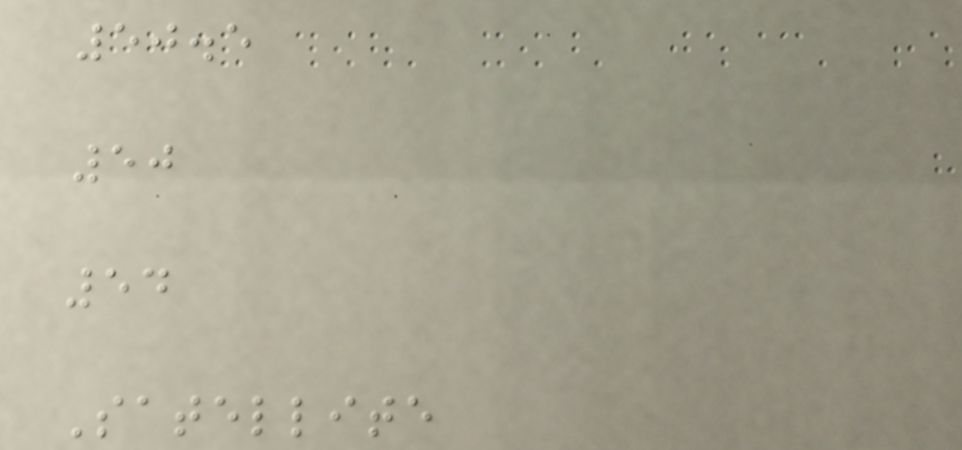50.5
50
54
Satellite
